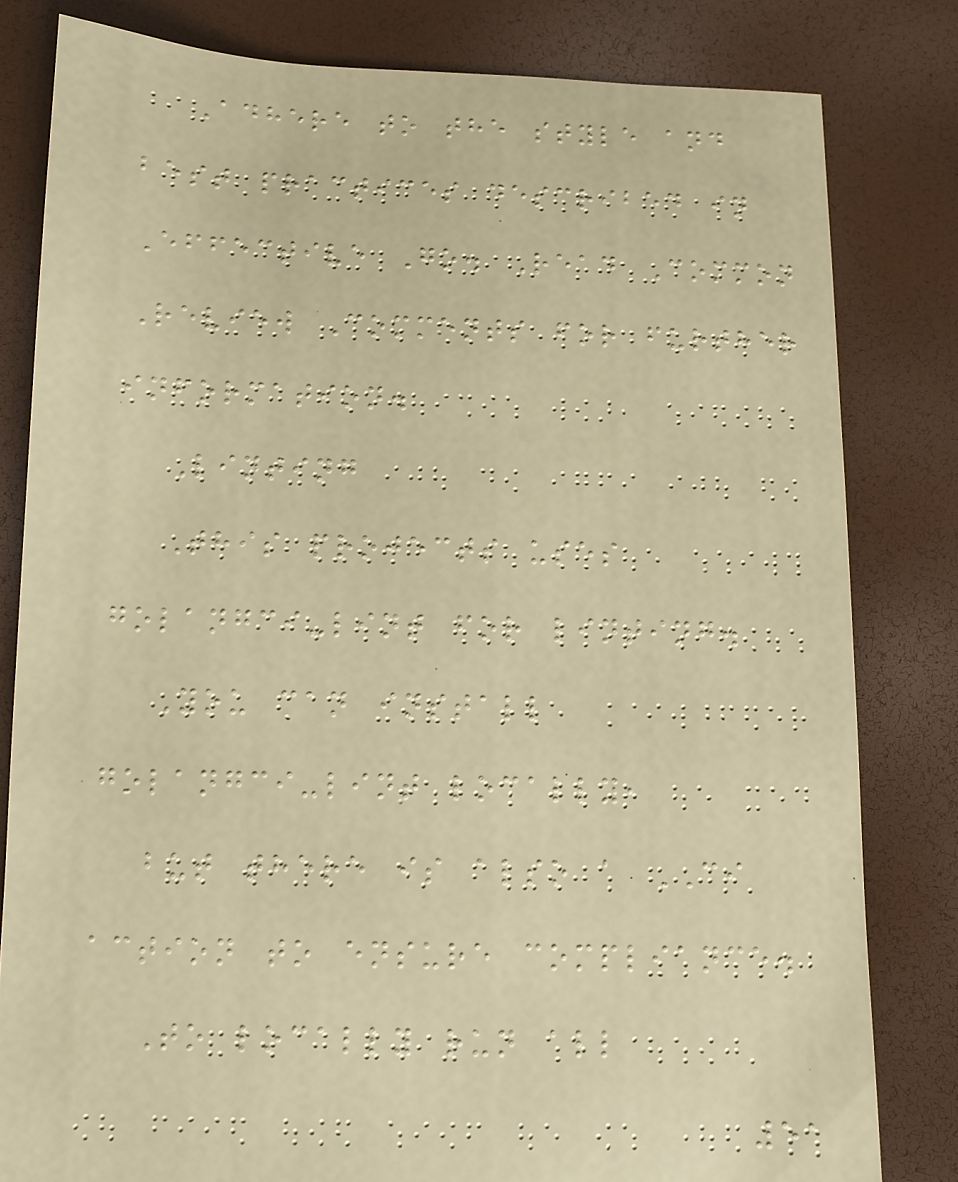Adhere to the style and
best practices described in
Effective Go. Read Common
Review Comments for further
information.
Linting
This projects uses
golangci-lint for linting.
You can install
golangci-lint locally,
but there is also a CI
action to ensure compliance.
To locally run all
51
